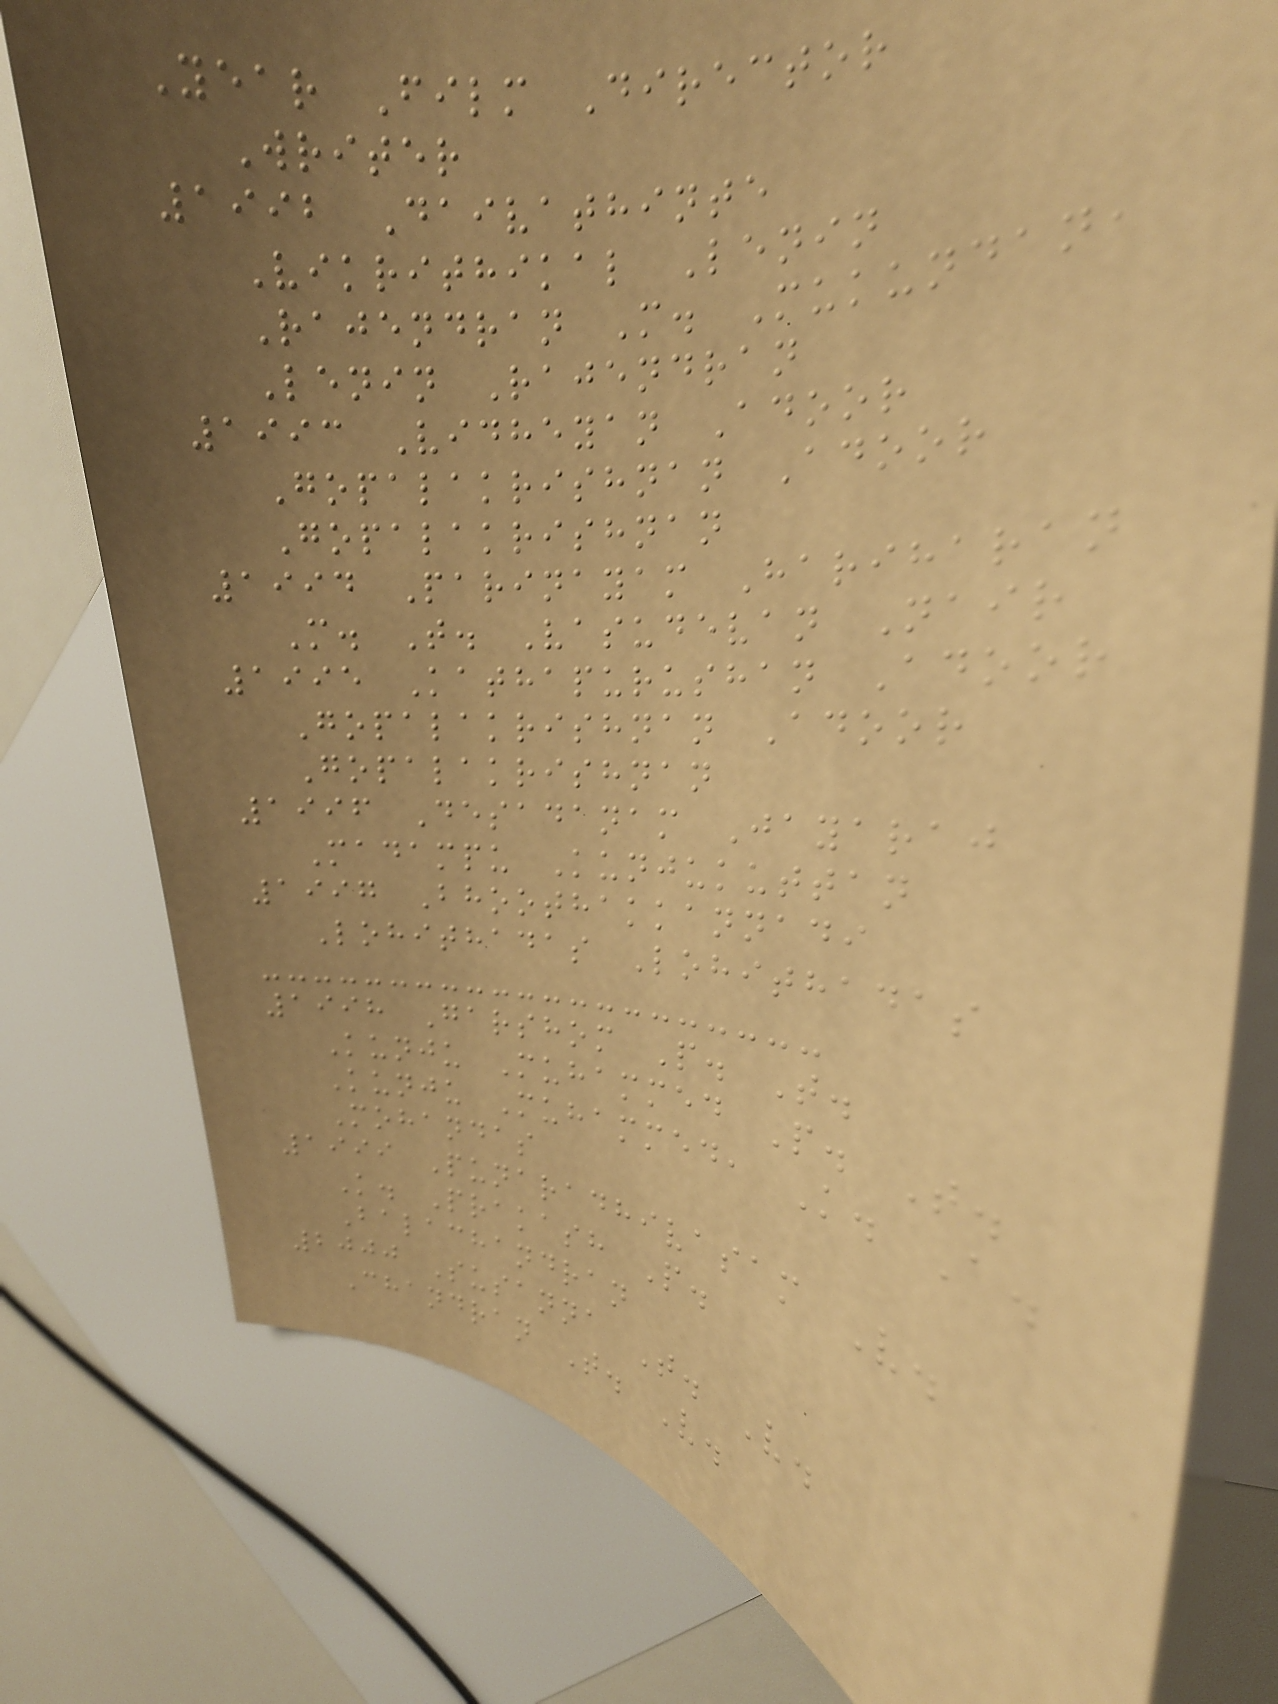Year Film Director
Writer
1992 Daivathinte
Vikrithikal Lenin
Rajendran M. Mukundan,
Lenin Rajendran
1993 Vidheyan Adoor
Gopalakrishnan Adoor
Gopalakrishnan
1994 Parinayam Hariharan
M. T. Vasudevan Nair
1995 Kathapurushan Adoor
Gopalakrishnan Adoor
Gopalakrishnan
1996 Desadanam Jayaraj
Madampu Kunjukuttan
1997 Bhoothakkannadi
Lohithadas Lohithadas
1998 Garshom P. T.
Kunju Muhammed P. T.
Kunju Muhammed, K. A.
Mohandas
1999 Punaradhivasam V.
K. Prakash P.
Balachandran
2000 Susanna T. V.
Chandran T. V.
